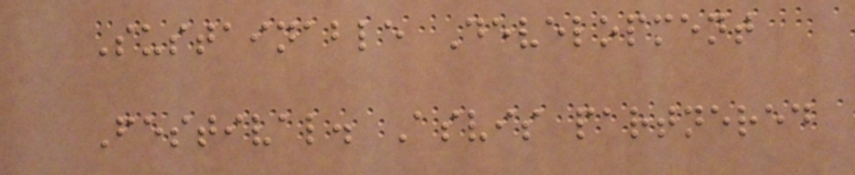Sustainable Development
Festival. Asvis partnered
